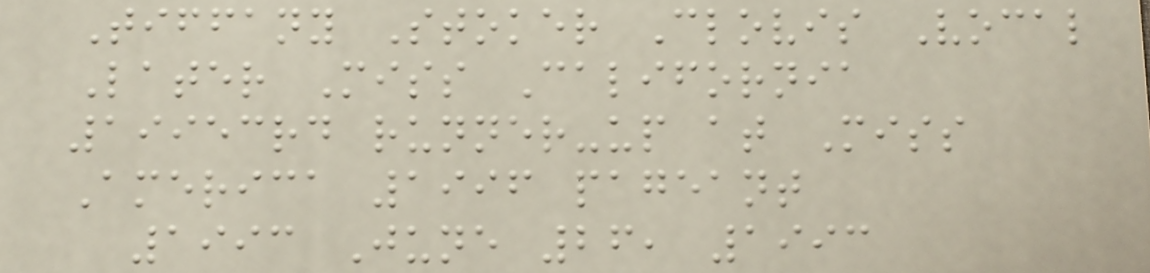Tiffany Stoker Clovis Vocal
Later Miss California
19953rd runner-up at Miss
America 1996 pageant
1993 June 26, 1993
